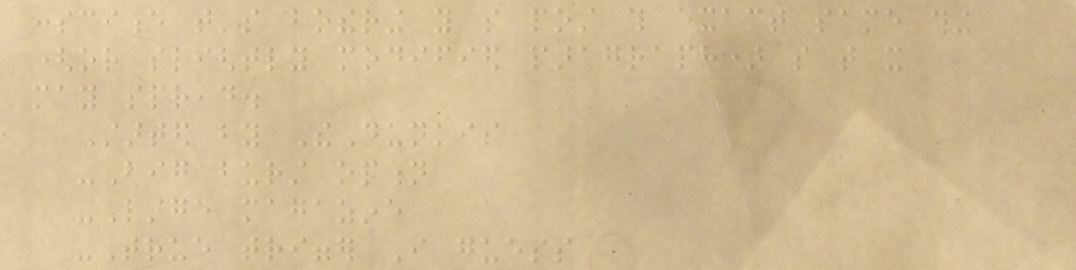conscience that's bothering you so post this exact same thing
(or slightly modified paragraph) so that it
may spread.
Started by TheDunkis
-Big burst option
-Large magazine
-True trigger I guess
